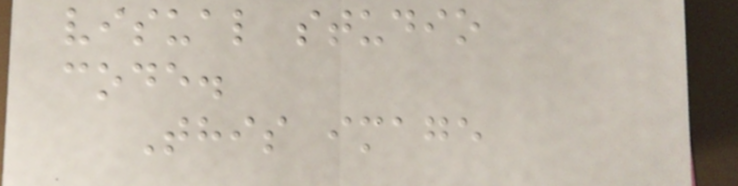visual studio
code.
This image
